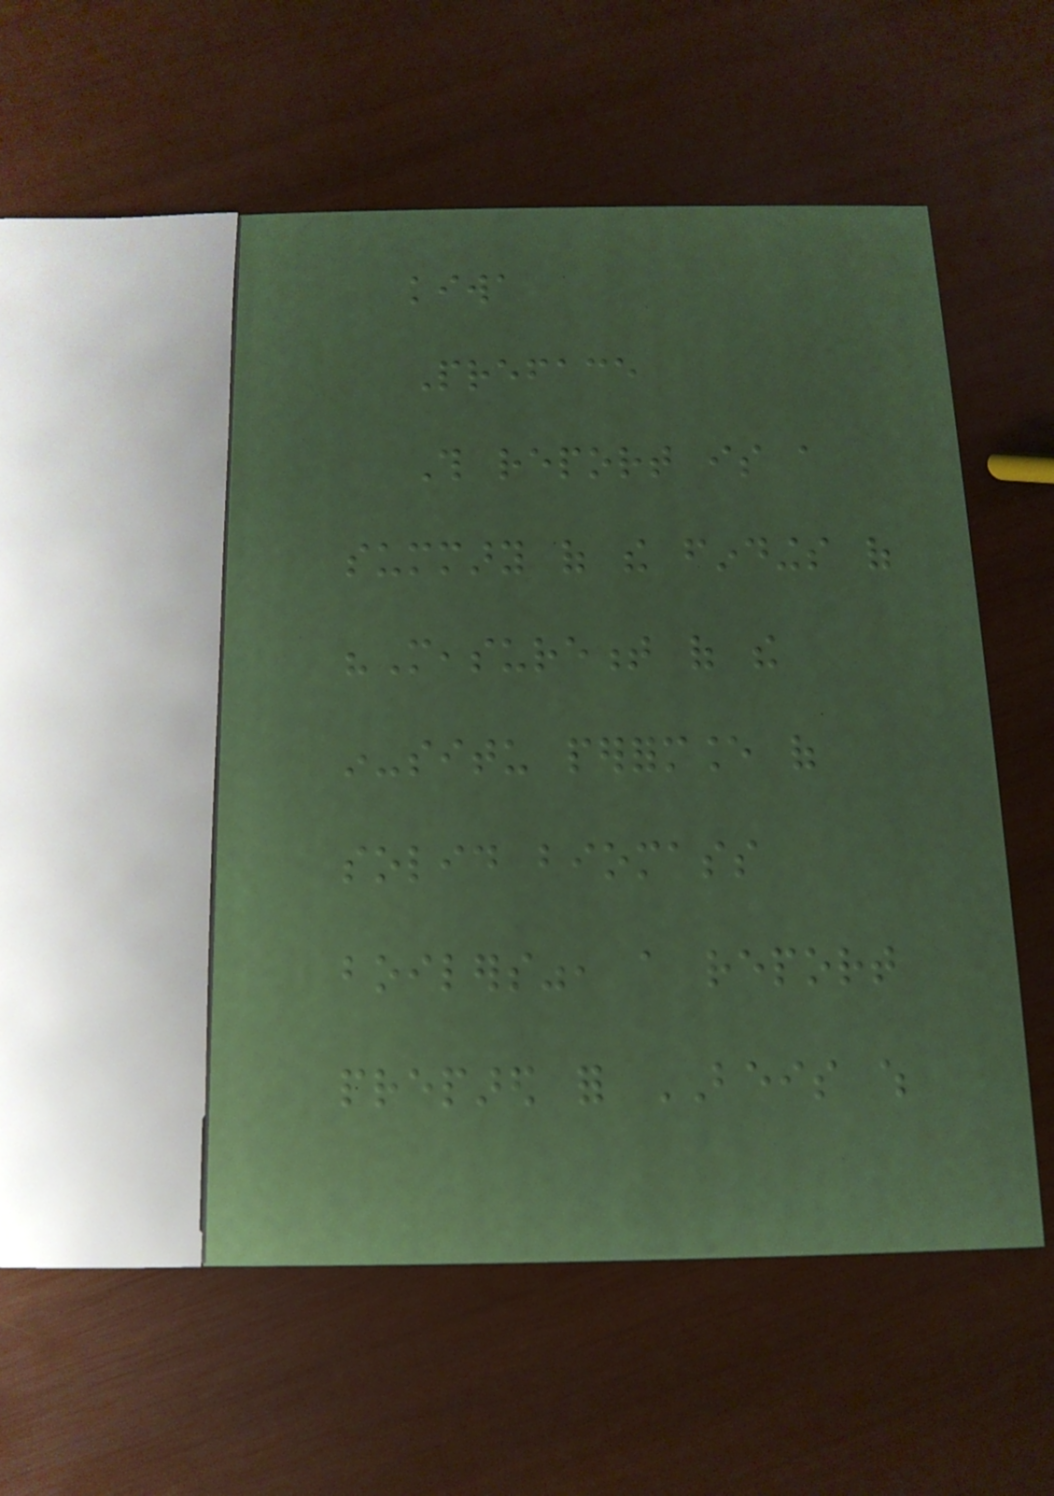kiwa
Preface
This report is a
summary of the findings of
"Measurement of the
in-situ performance of
solid biomass
boilers", a report
prepared for BEIS which
